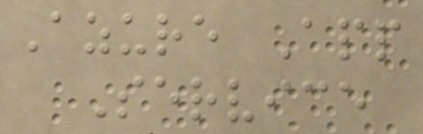Azure App
Service
